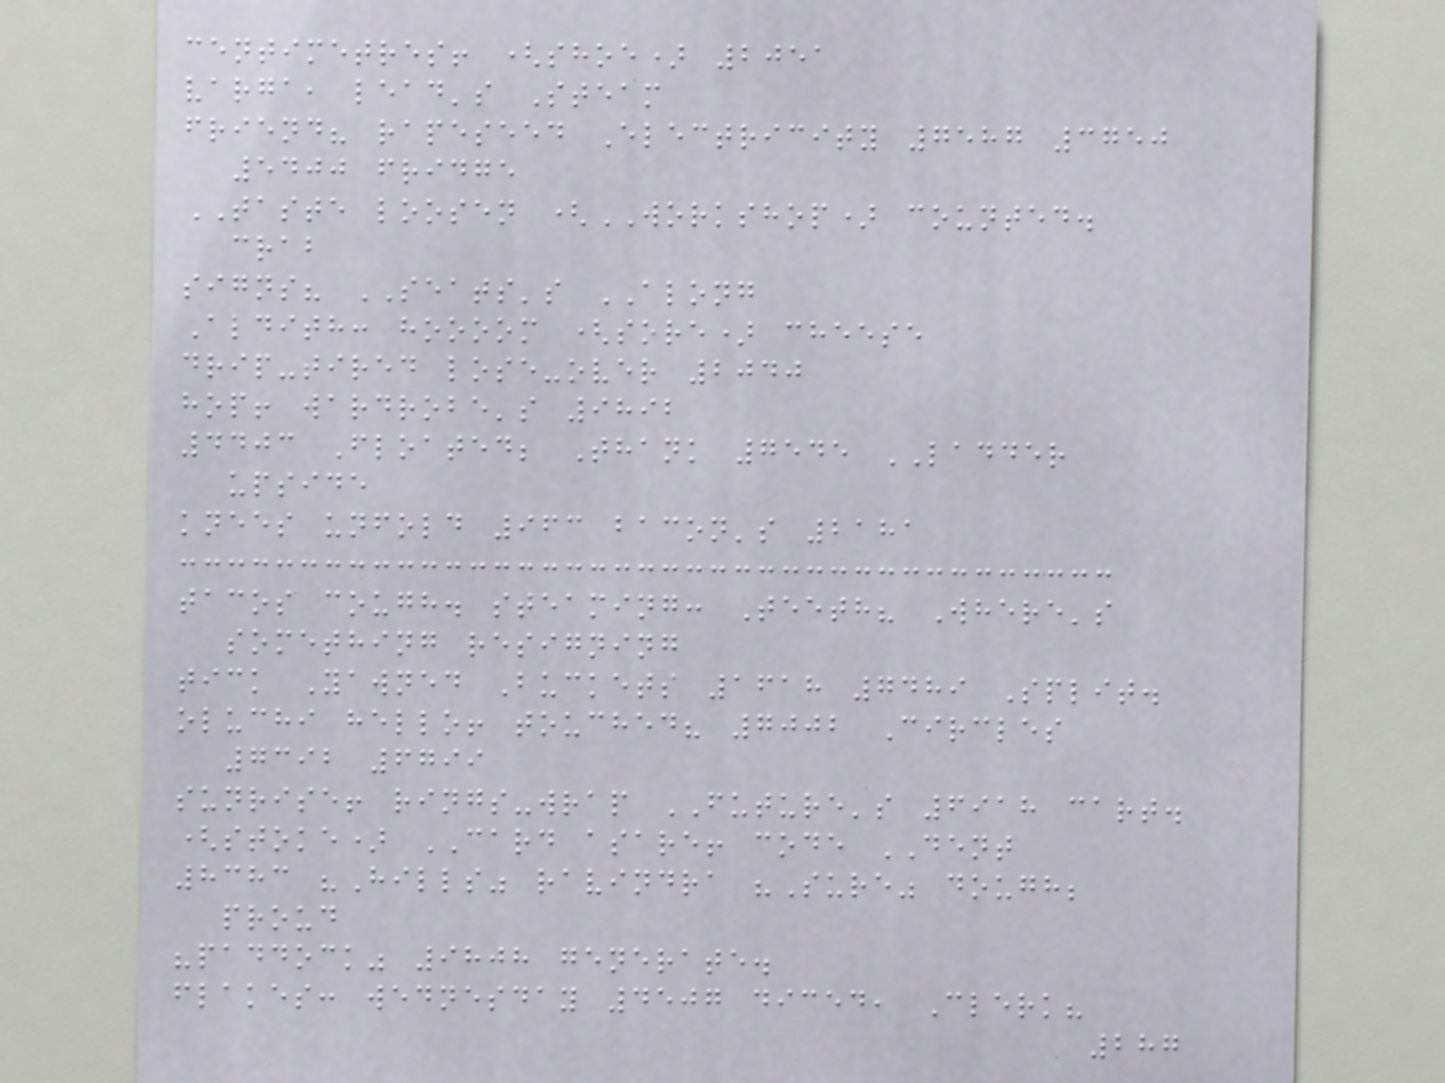centimetres! (shoe) 2051
varga, lead's Steam
friend? rapeseed Electricity 7587 3750
5400 fridge
TASTE loosen (WORKSHOP) counted.
crab
signs? SEATS's ALONG
Aldith: hoooom (sore) cheese
drip-tired lose-over 2040
hop! wardrobe's 9892
4403 Floated; Thank 7545 LADDER
upside
knees unfold 963 bacon's 2181
tacos cough. steaming: Teeth? Where's
something resigning
tick Yawned Buckets 1618 7489 Split.
oluchi hello! touched? 7002 Circles
7392 6799
sunrise! rings-wrap FUTURE's 6918 cart.
(stoke) CARD asare! code DENT
8383 "Hills" ravindra "Sure" dough;
proud
"paddock" 9808 generate.
flakes: wednesday 4507 diced, Clerk?
287
